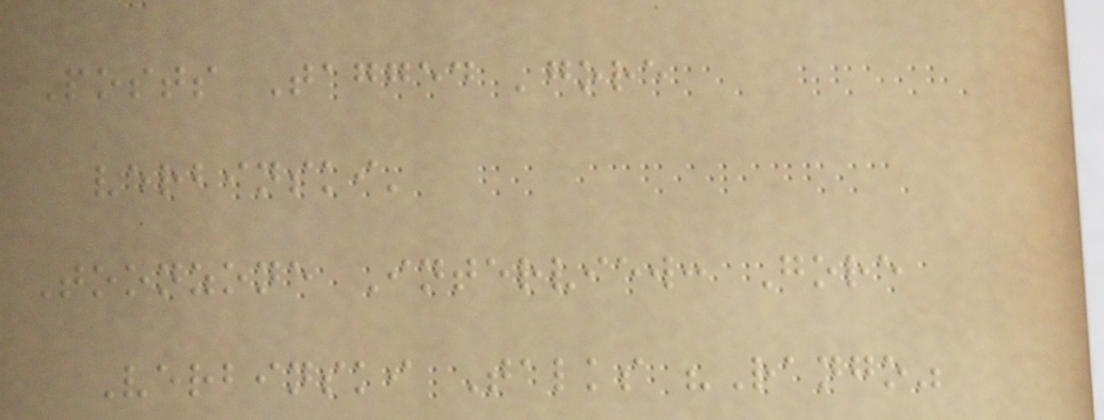Posts Tagged 'gore
verbinski'
Toonzone Interview: Gore
Verbinski Talks "Rango"
